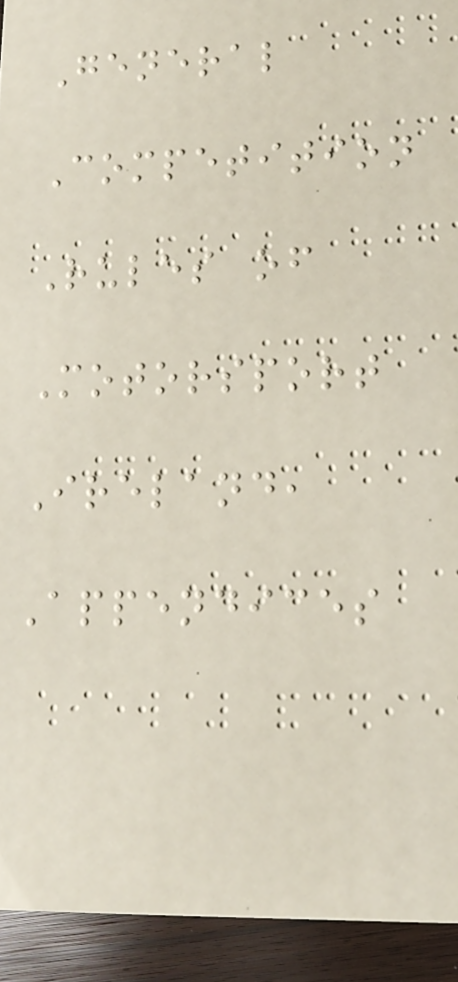General
Competition
Rules of
Motorsport
Ireland,
Appendices
